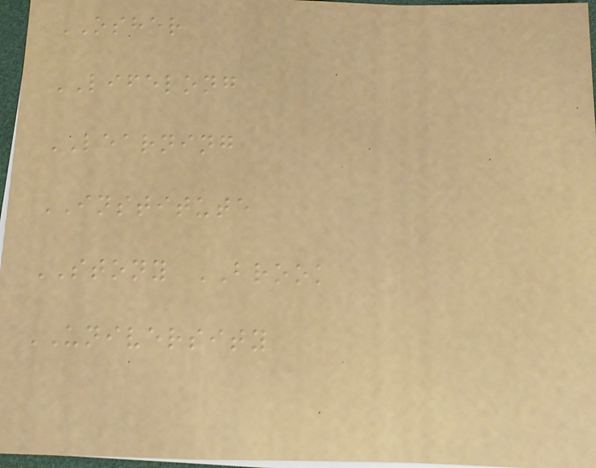OSHER
LIFELONG
LEARNING
INSTITUTE
STONY BROOK
UNIVERSITY
